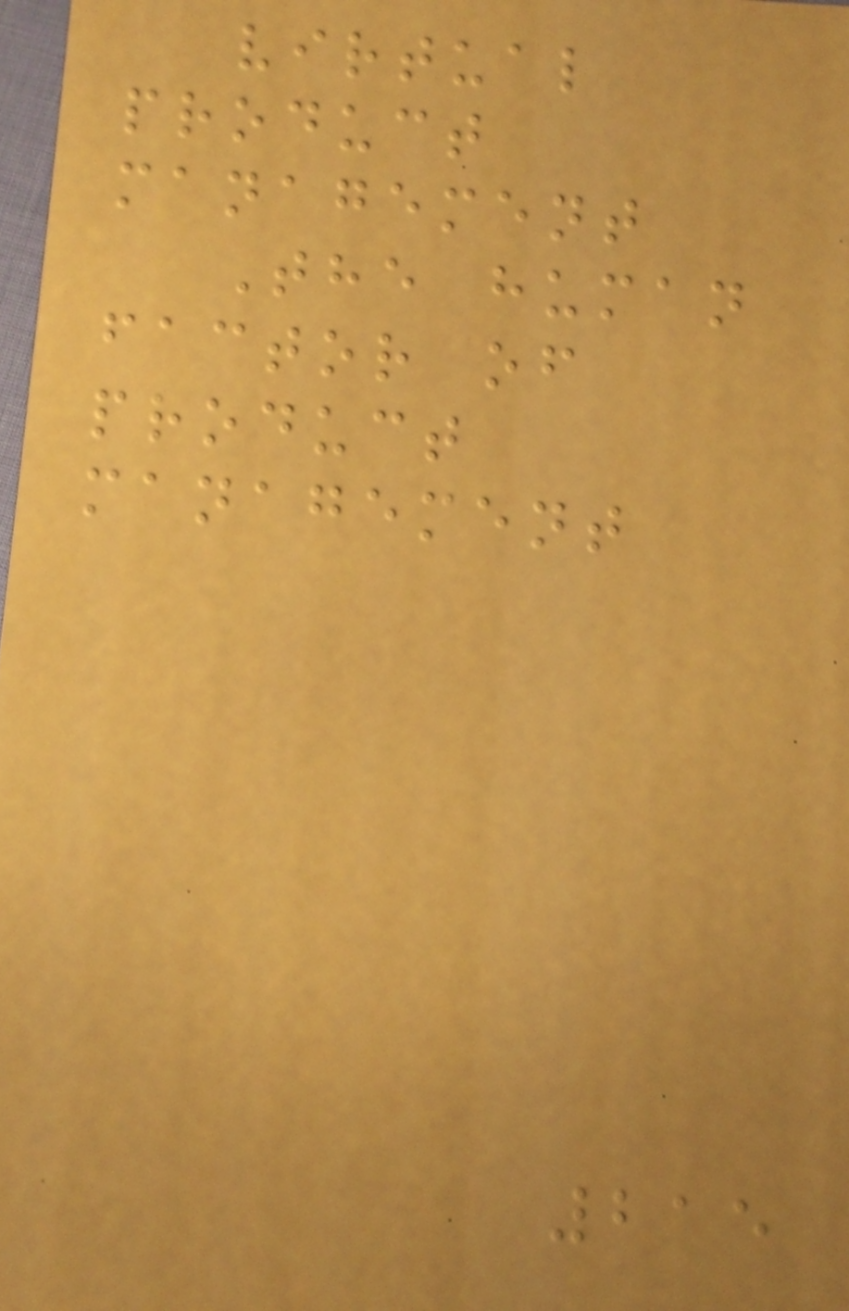virtual
product
management
The human
factor of
product
management
215
